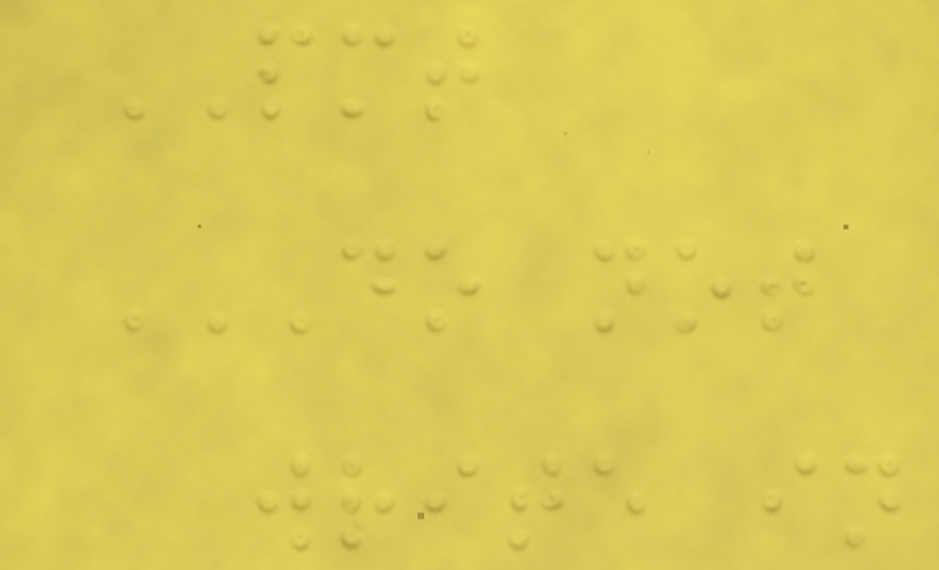PMT
DO NOT
WRITE IN
